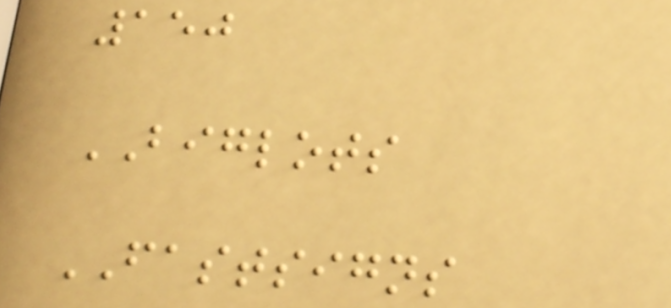150
BIGLOTS
FASTSIGNS
